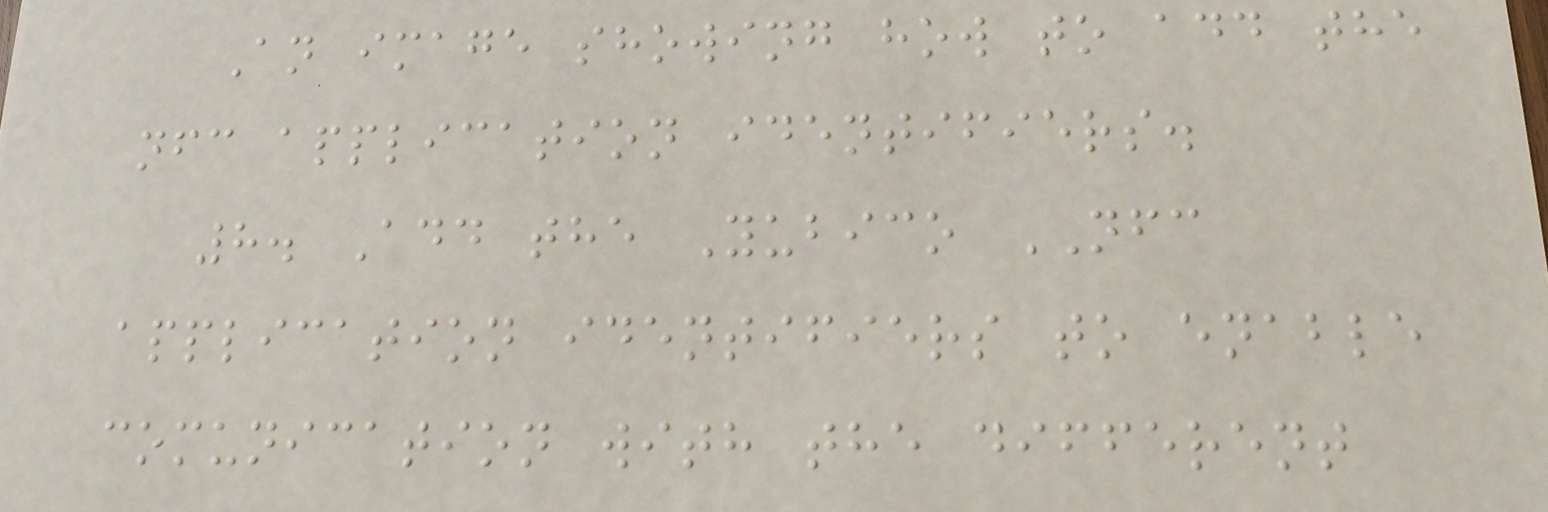An image showing how to add the
nfc application identifiers.
8. Add the Yubico NFC
application identifiers to enable
comunication with the different
